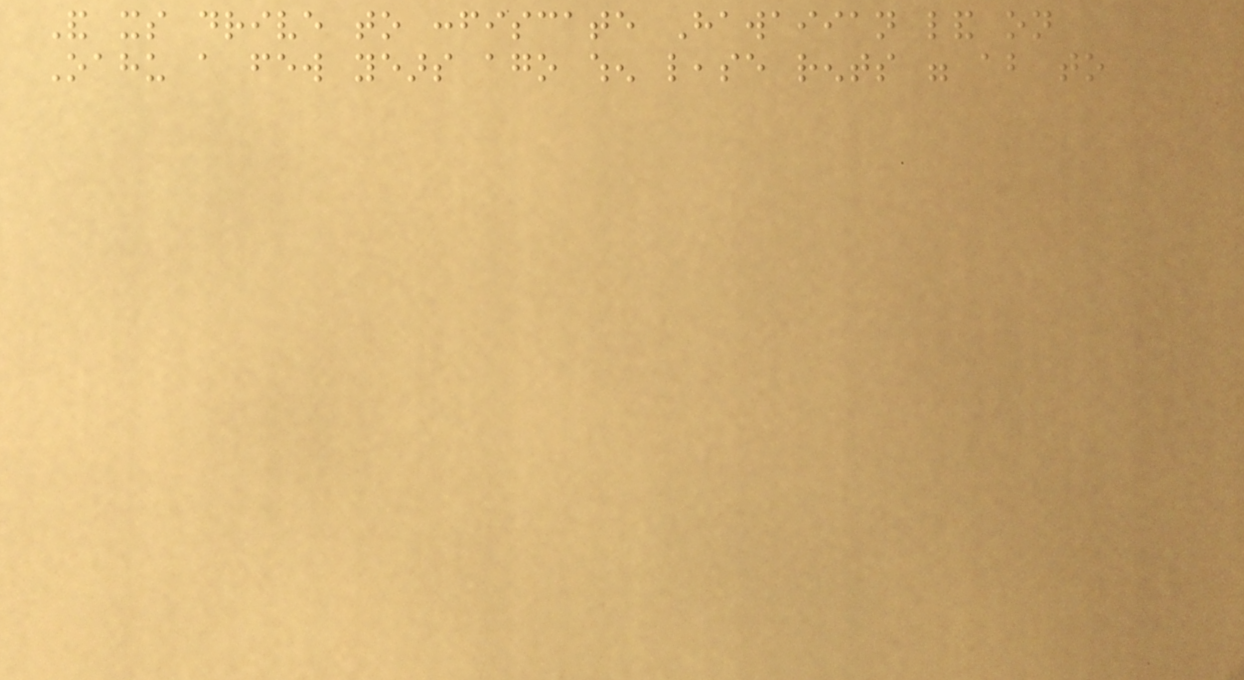And its drive to confiscate Hawaiian land on
Oahu a few years ago when lease rents were about to
